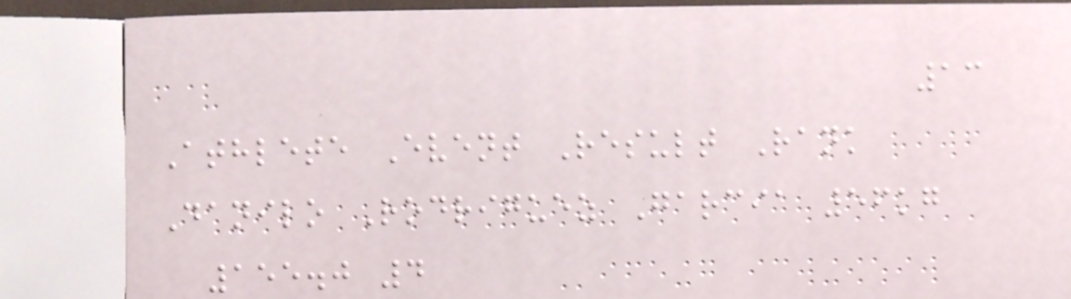13
Athlete Event Result Rank
Danilo Rodriguez Garcia 56kg
155.0 4
